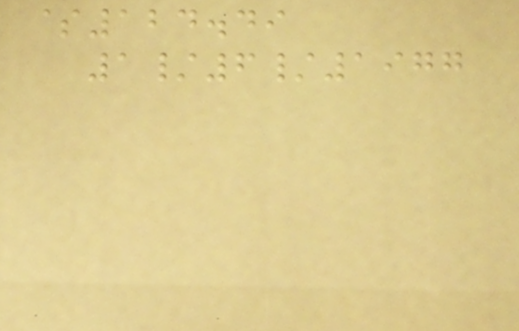$124.49
1/6/1977
